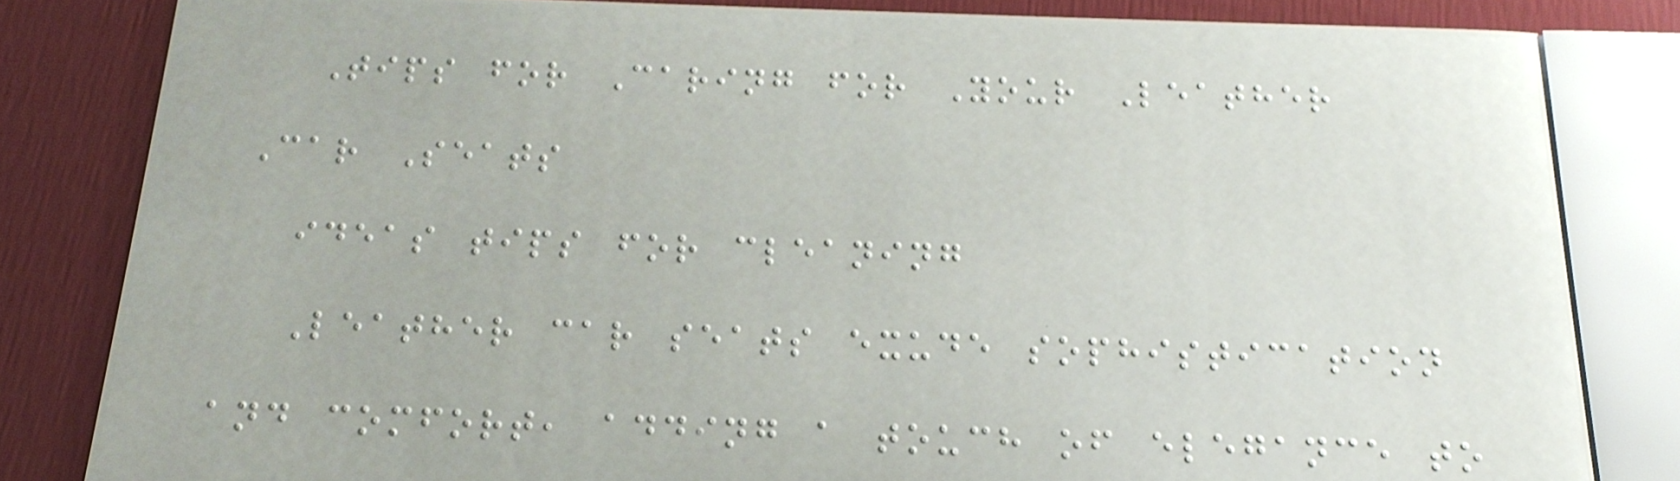Tips for Caring for Your Leather
Car Seats
ideas tips for cleaning
Leather car seats exude sophistication
and comfort, adding a touch of elegance to
